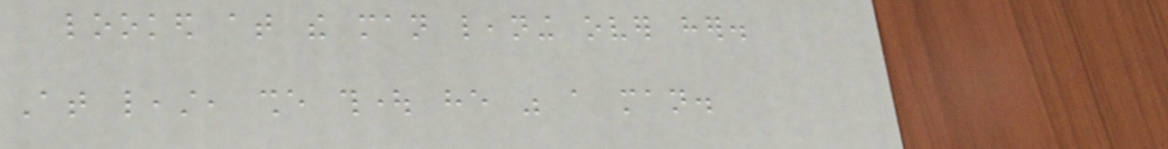looked at the man leaning over her.
At least, she thought he was a man.
